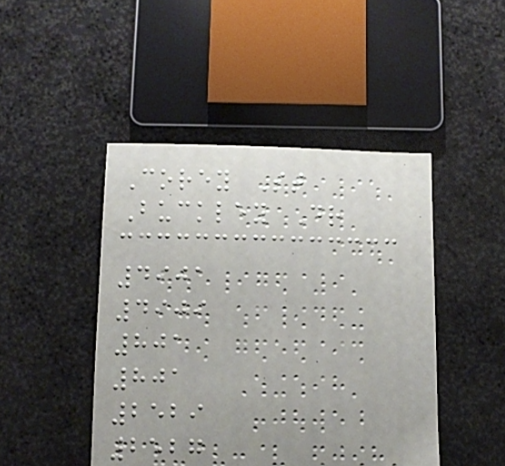Corey St
Buckley Dr
4901
4909
801
801
2529
2527
